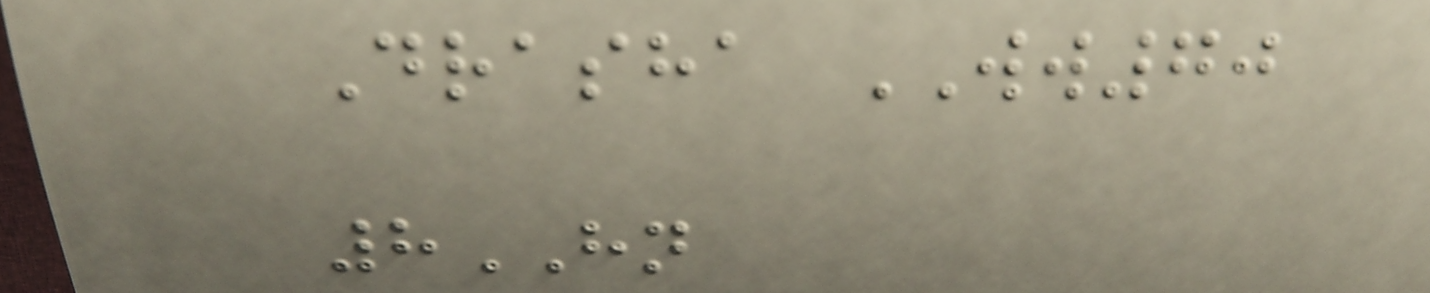Drasha WW70
8HN
